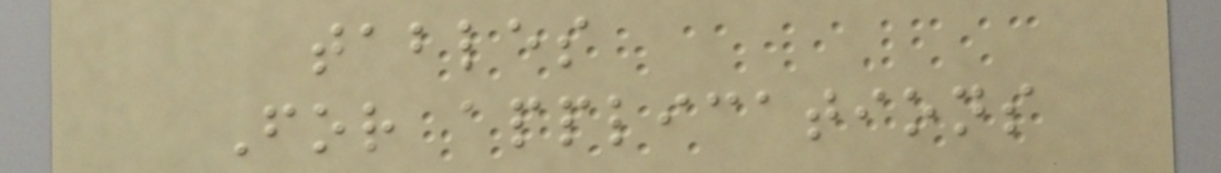tables
For applications
